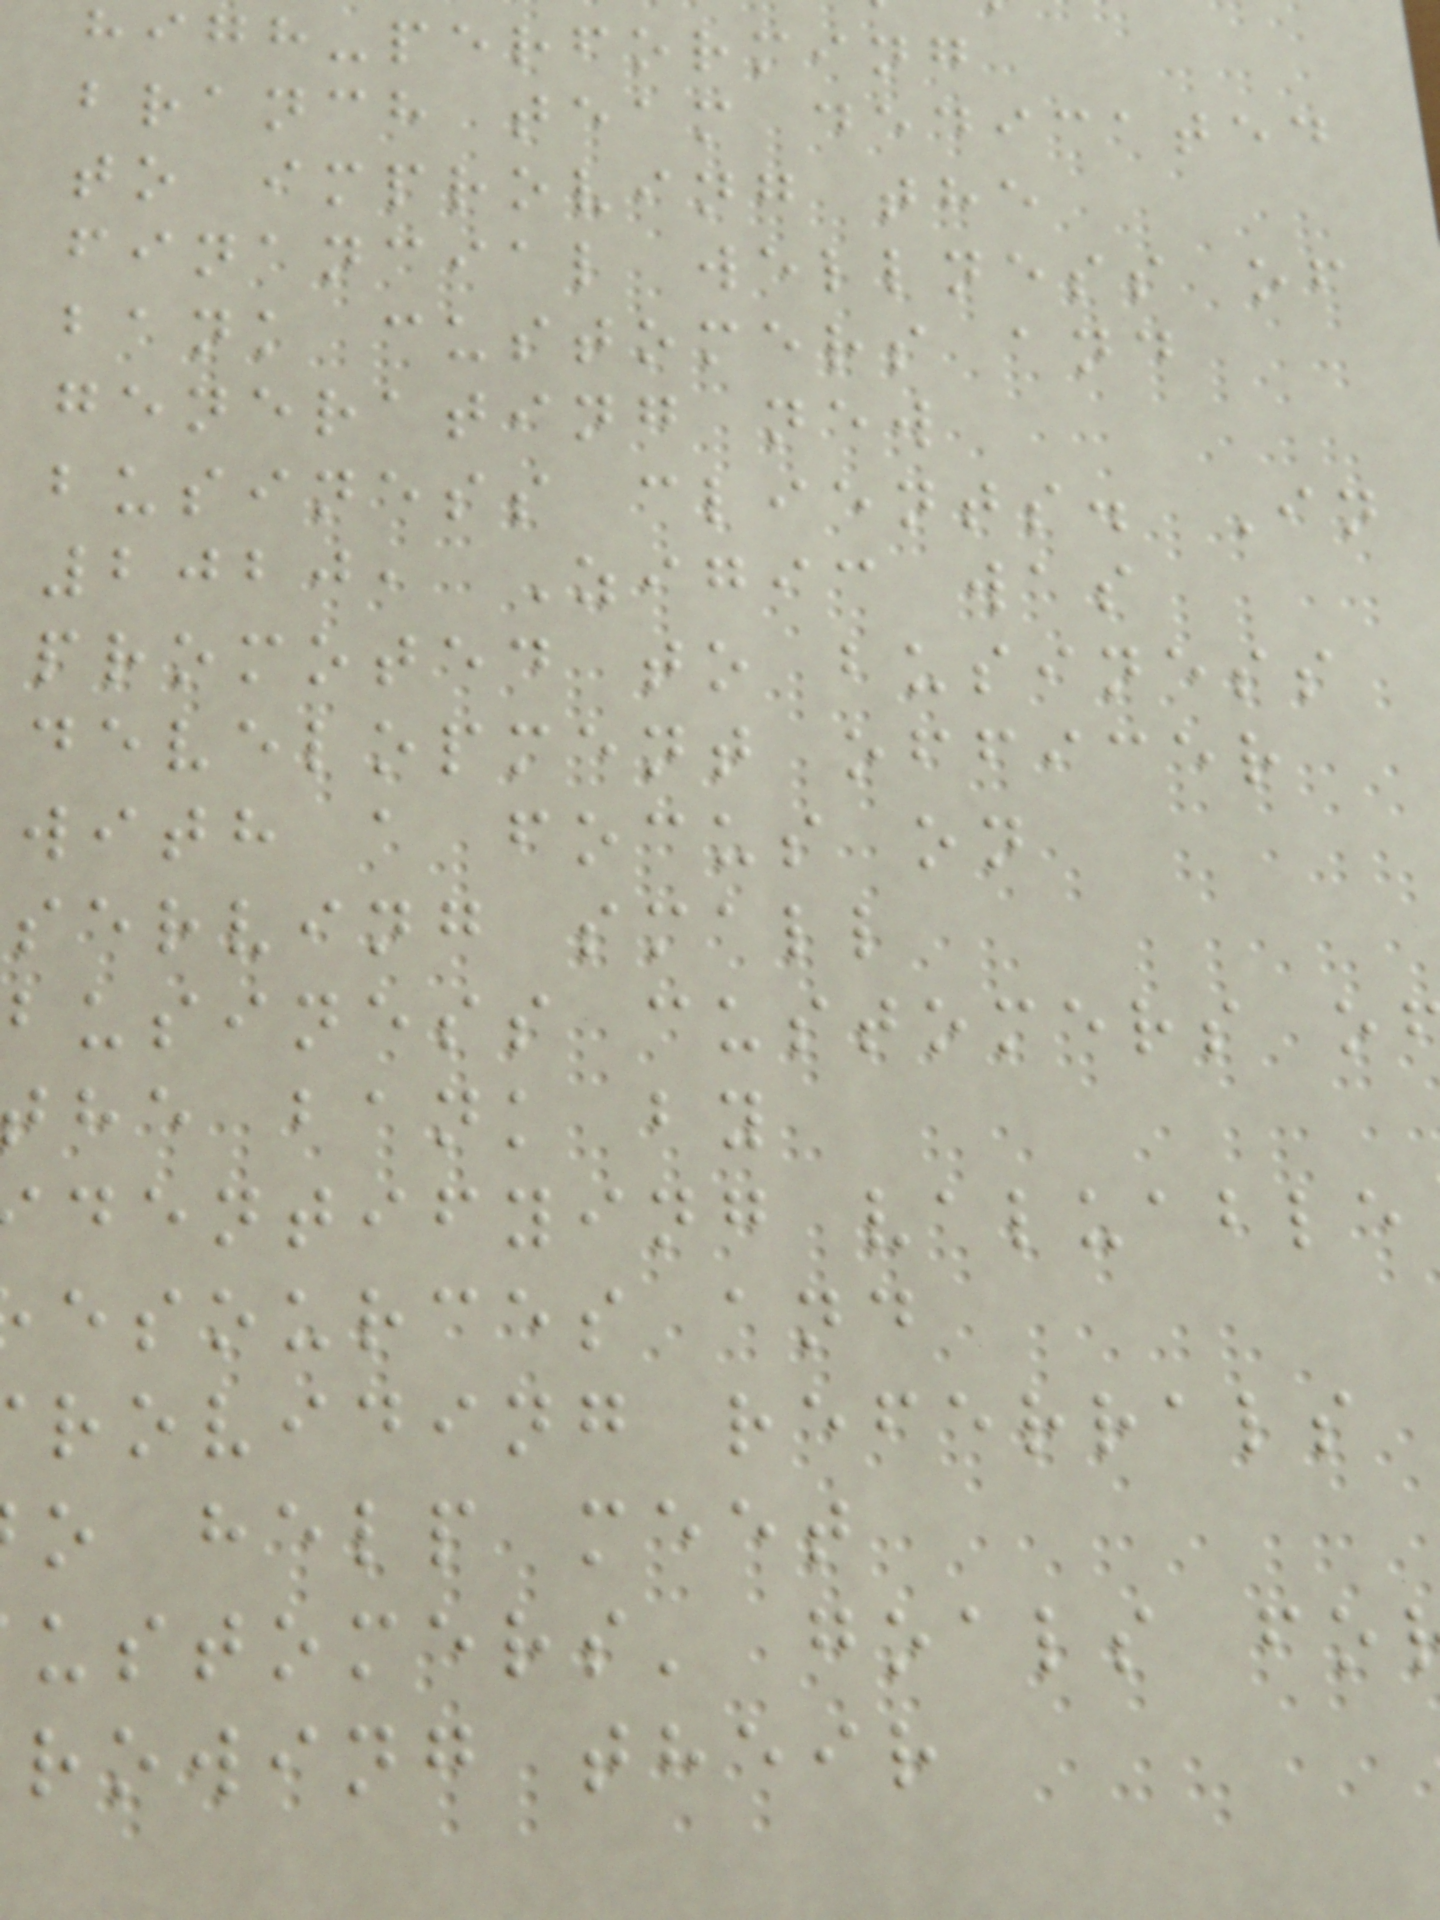high-performing
branch team dedicated
to improving the
financial wellness of
bank customers and
generating new
business clients. In
2020, Zigic was
promoted to business
development officer
with a focus on
serving small
business customers o
he bank by
dentifying valuable
esources and
roviding referrals
o help meet
ustomers' goals fo
rowing their
